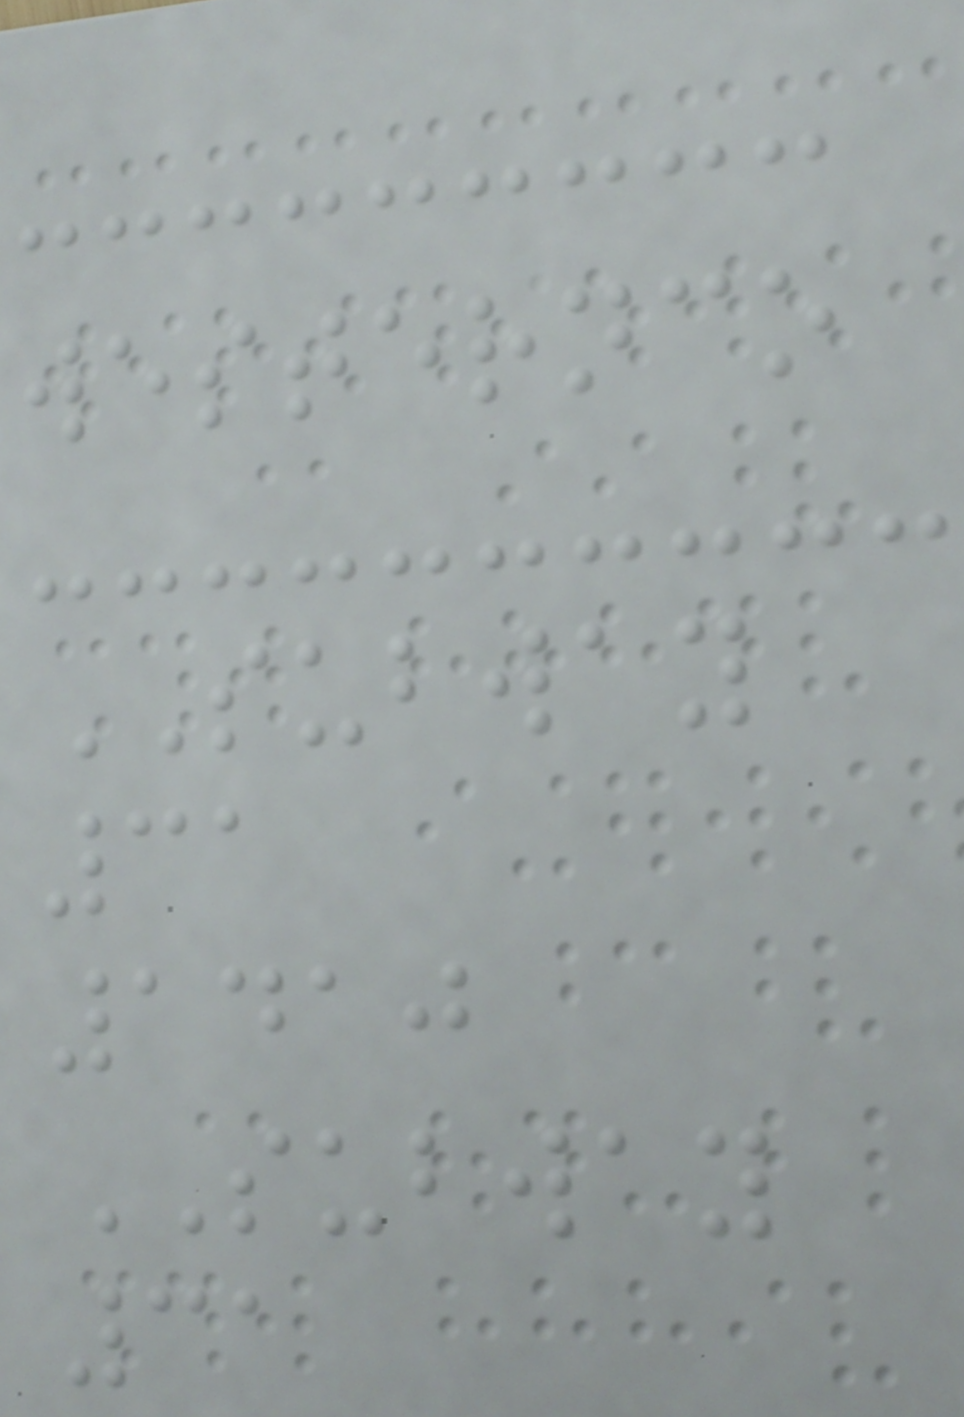westernco
SUBWAY
31
1410
SUBWAY
31
